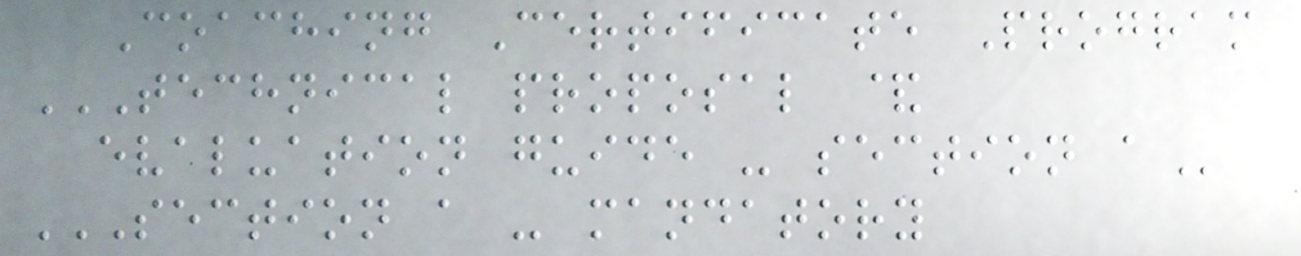Coaching Certificate Program
TECHNICAL PROPOSAL &
EVALUATION GUIDE - SECTION A
SECTION A - MANDATORY
